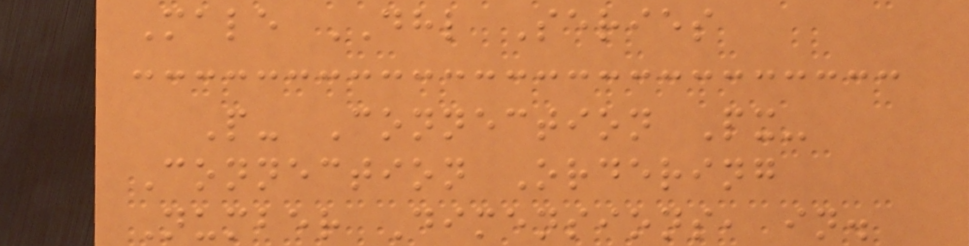Male DHL Series
P- Connection Px-
Connection Ordering
Number Dimensions, in.
